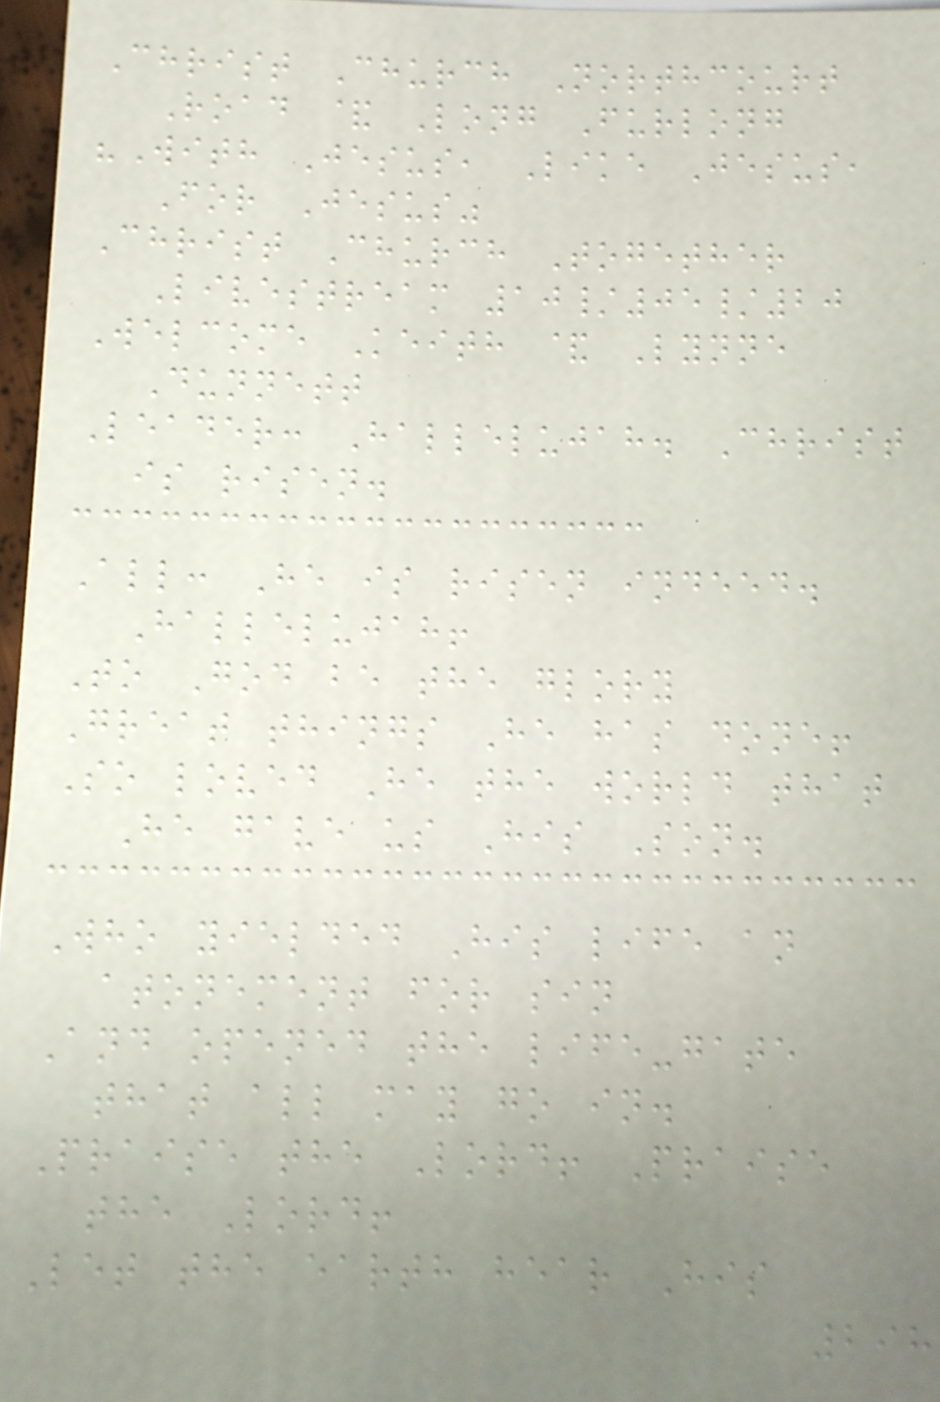Christ Church Northcourt
Road & Long Furlong
"With Jesus, Like Jesus,
For Jesus"
Christ Church Together
Livestream 10/05/20
Welcome Keith & Lynne
Dunnett
Leader: Hallelujah. Christ
is risen.
All: He is risen indeed.
Hallelujah!
To God be the glory
Great things He has done!
So loved He the world that
He gave us His Son.
Who yielded His life an
atonement for sin
And opened the life-gate
that all may go in.
Praise the Lord! Praise
the Lord!
Let the earth hear His
298
